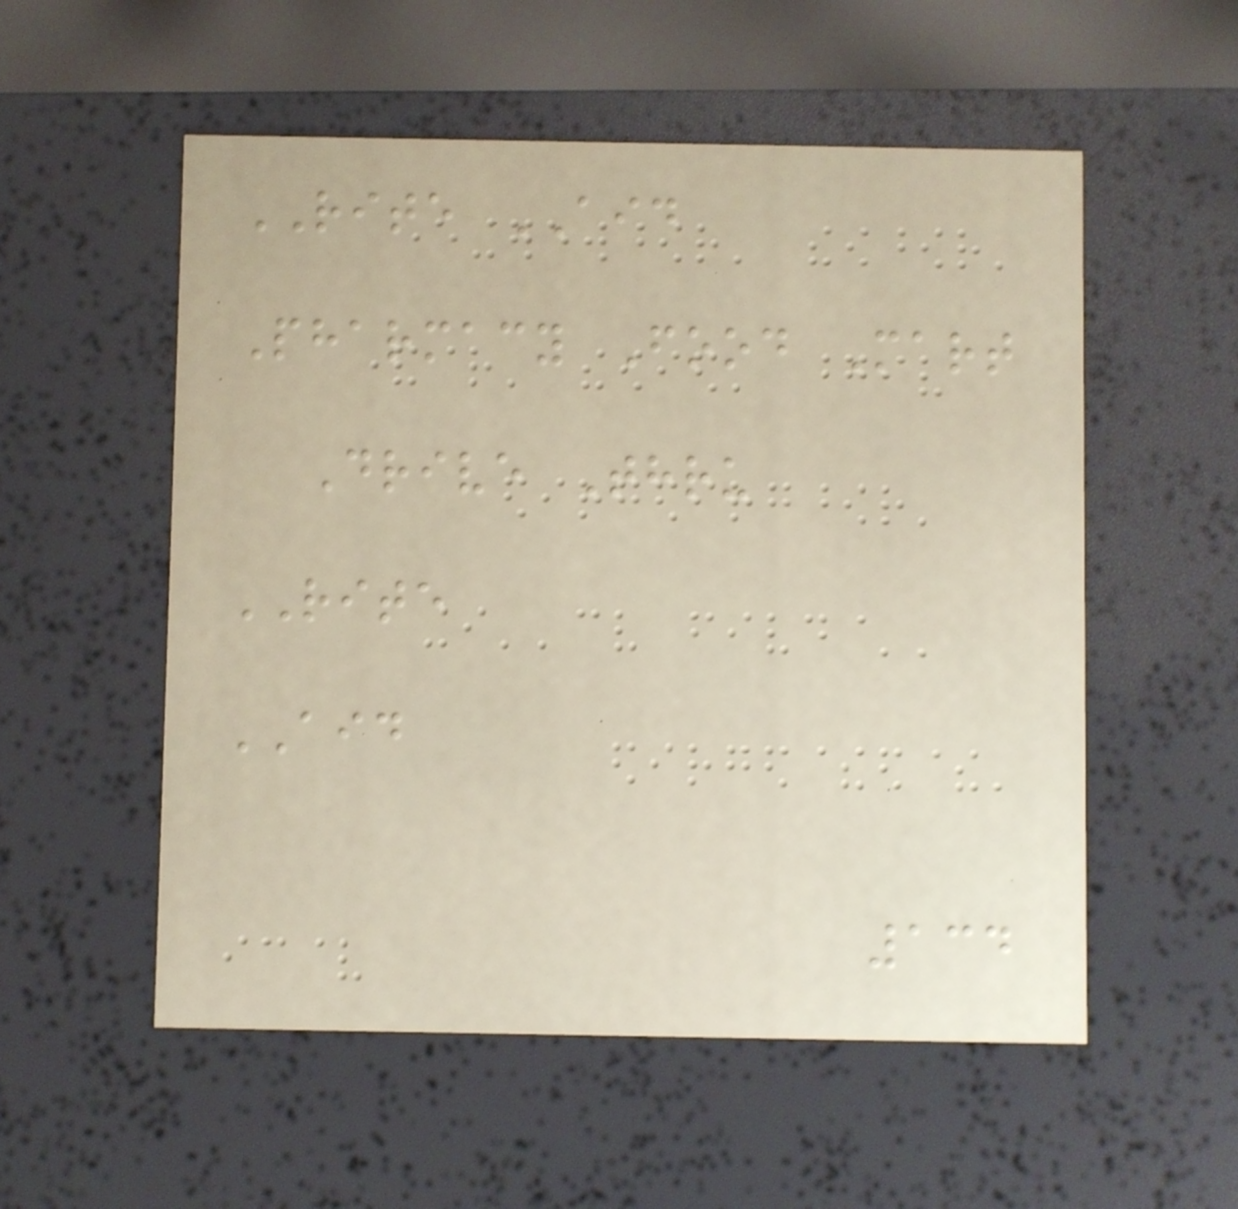RITE AID
Pharmacy Food Mart
Drive Thru
RITE
AID
134
